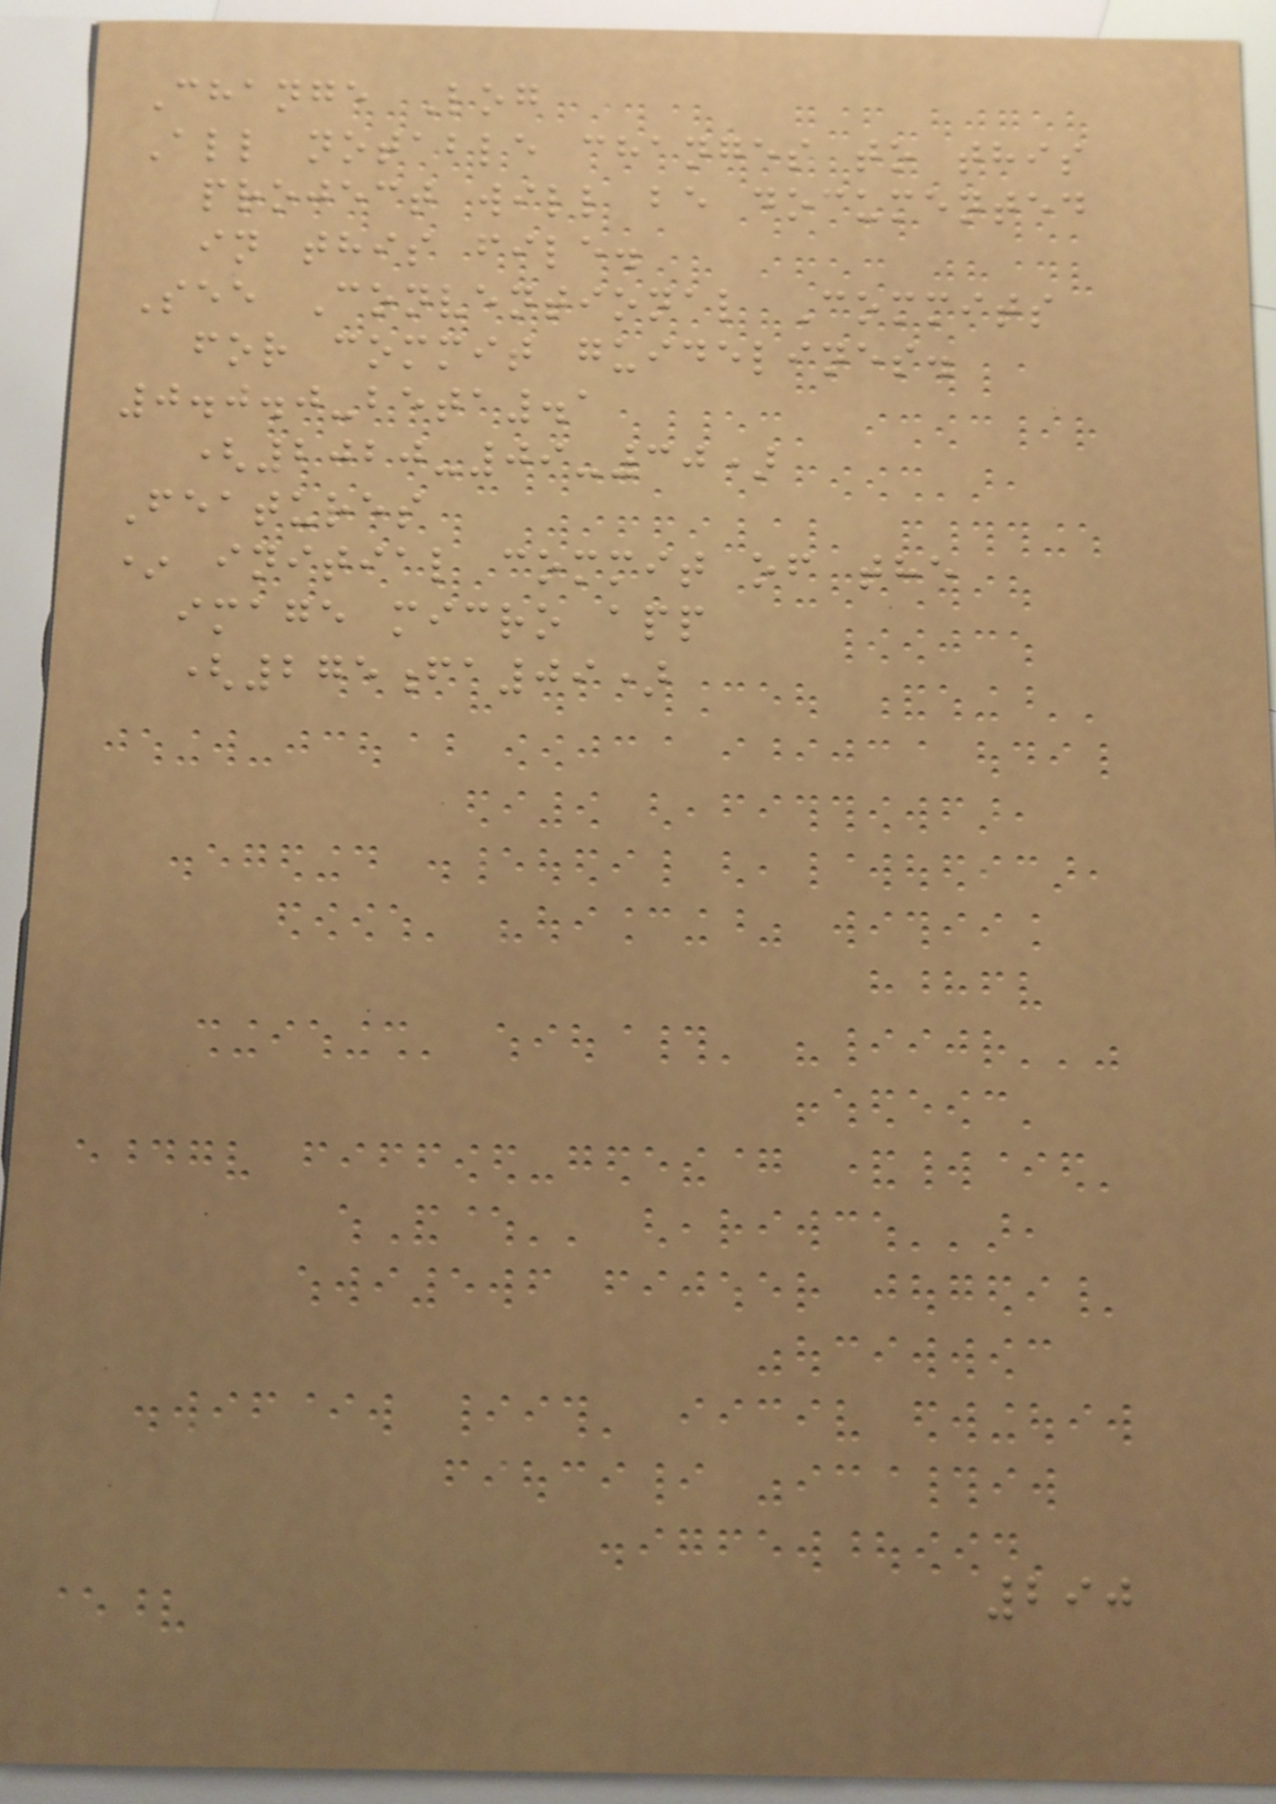Change Log
All notable changes to this
project will be documented
in this file.
See Conventional Commits
for commit guidelines.
0.0.0-beta.1
(2020-09-30)
Features
* initial commit of the
image micro app
(275fa09)
290
